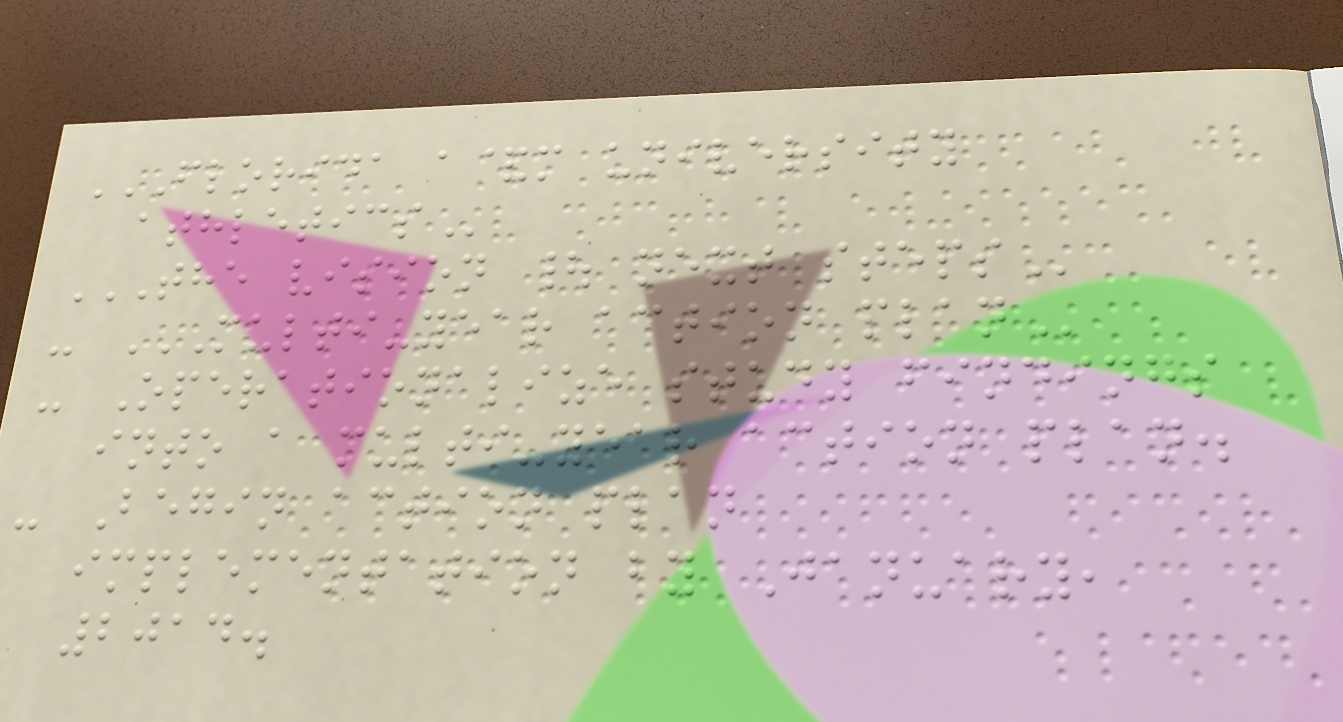FLORIDA A&M UNIVERSITY
ATHLETICS
THE VISION | NEXT STEPS
- MULTI-YEAR ACTION PLAN
- Operationalize study findings
into a multi-year action plan.
- Begin action plan
implementation by January,
2014.
